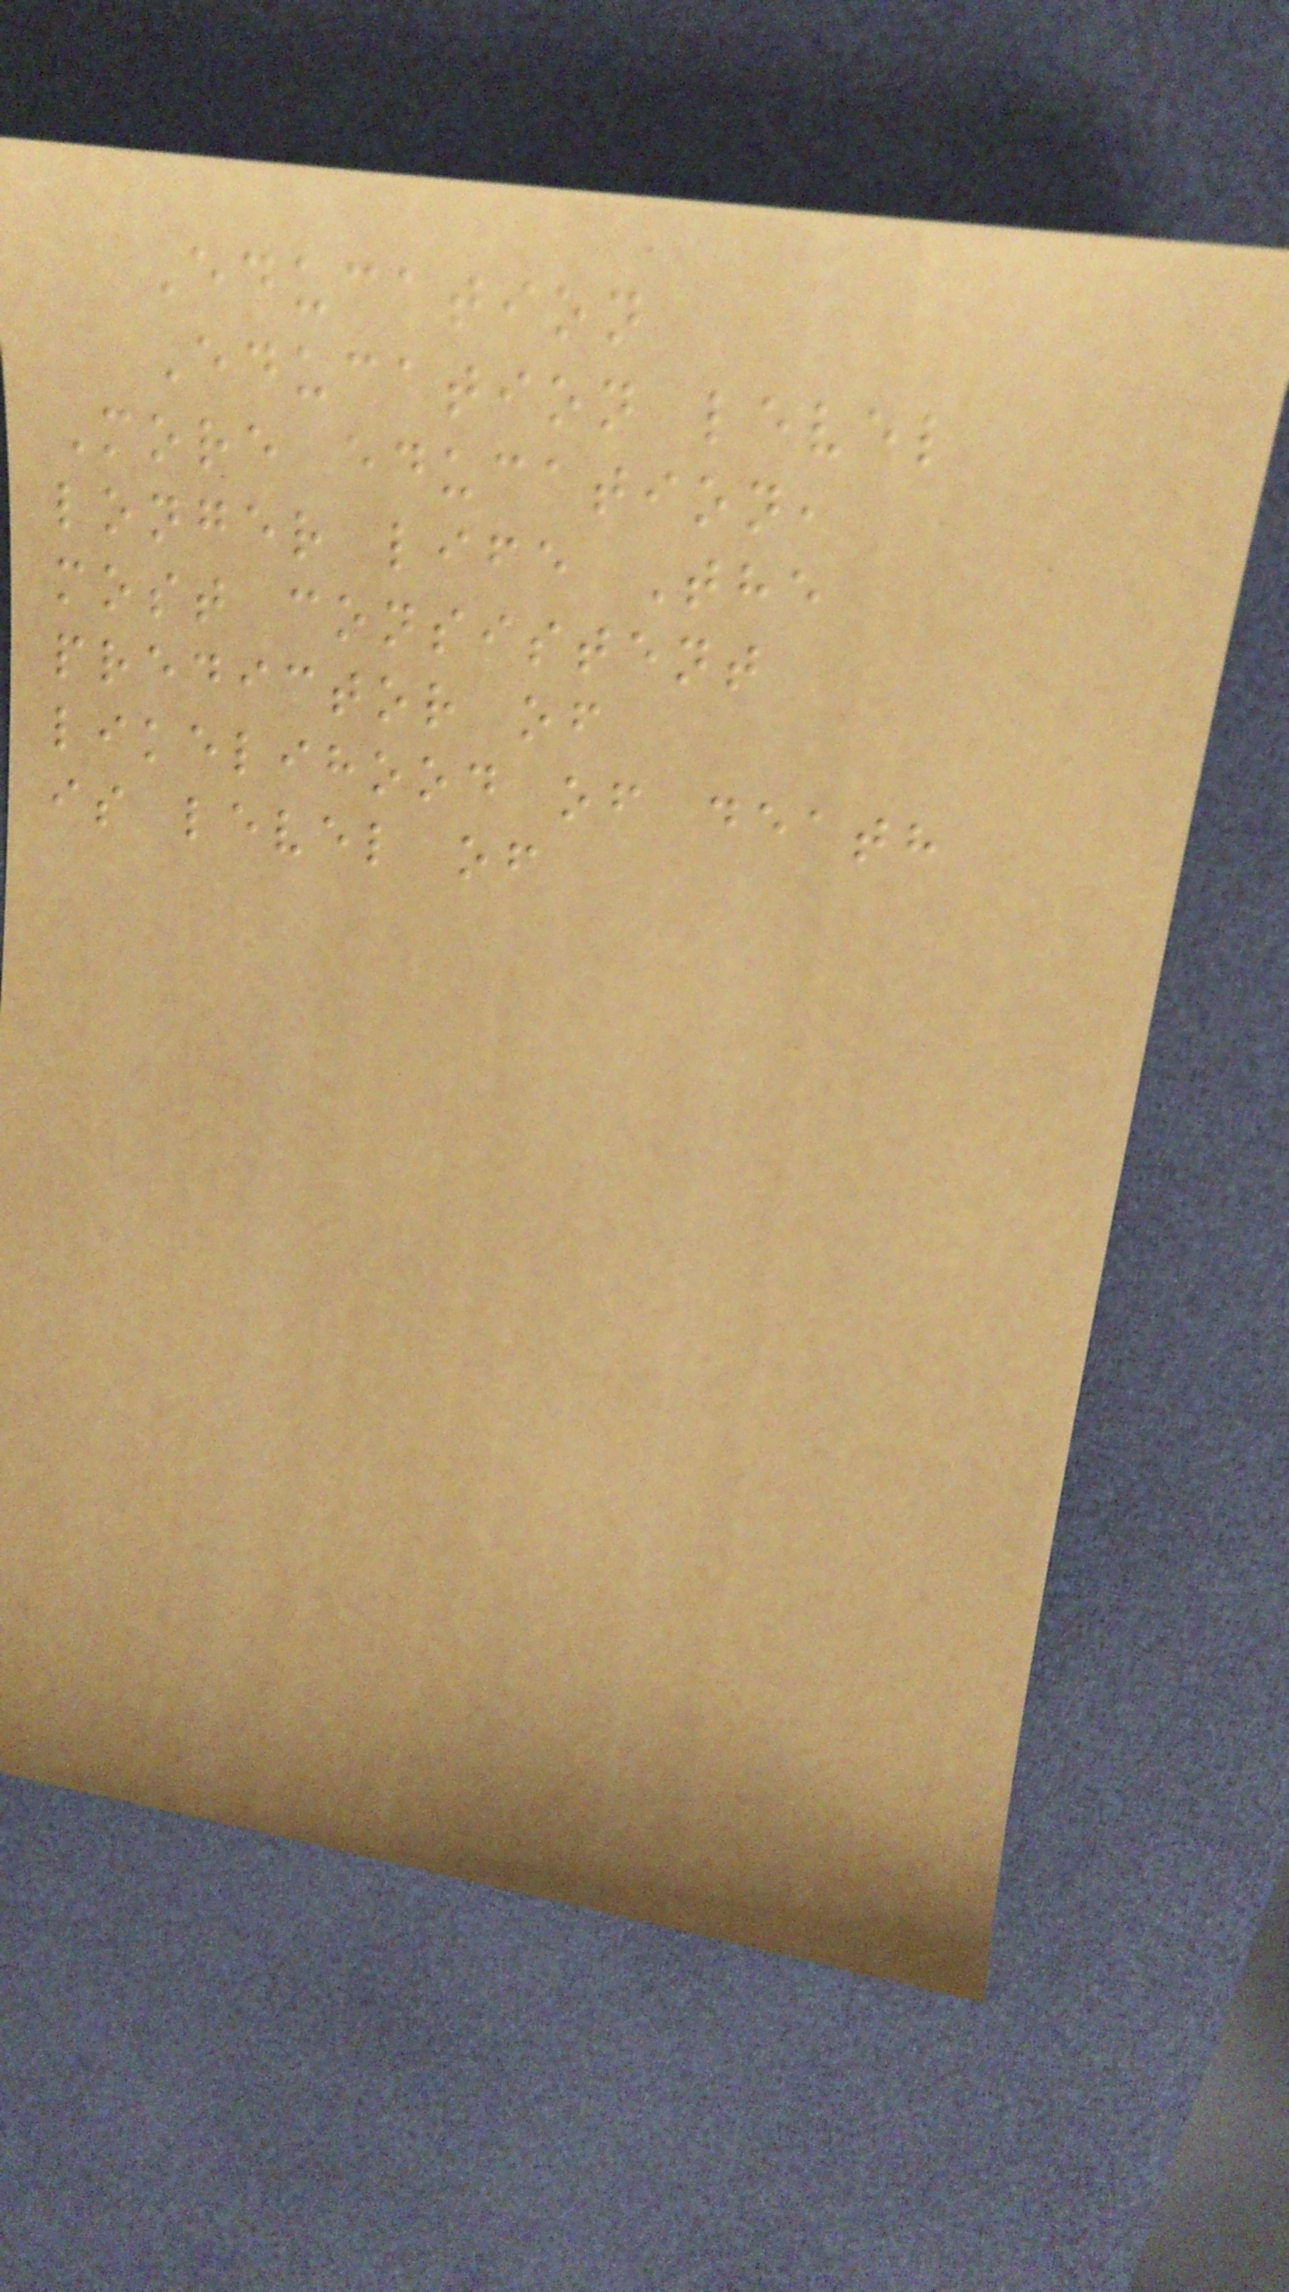Education
Education level
More education,
longer life The
most consistent
predictor of
likelihood of death
is level of
